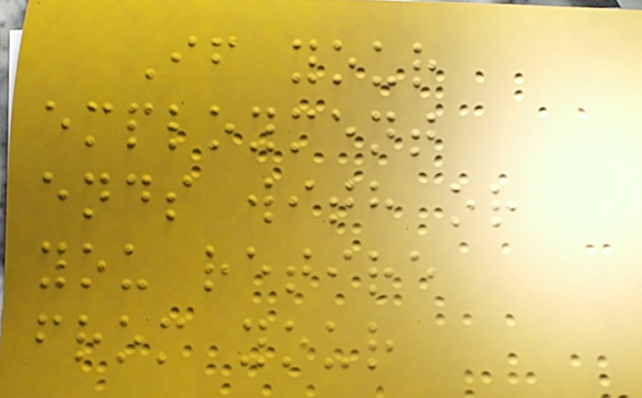If your
employment
ends with or
you retire
from your
